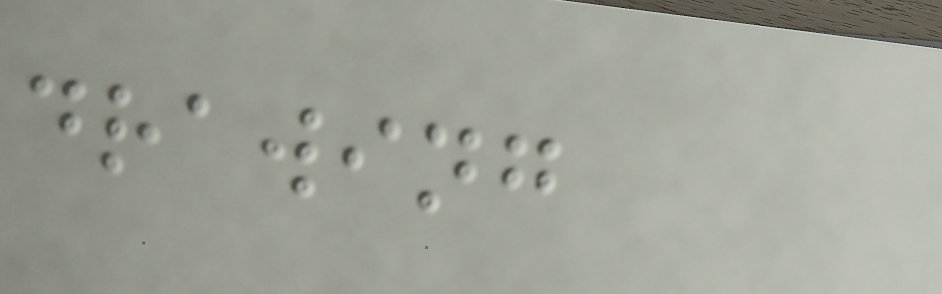drawing
